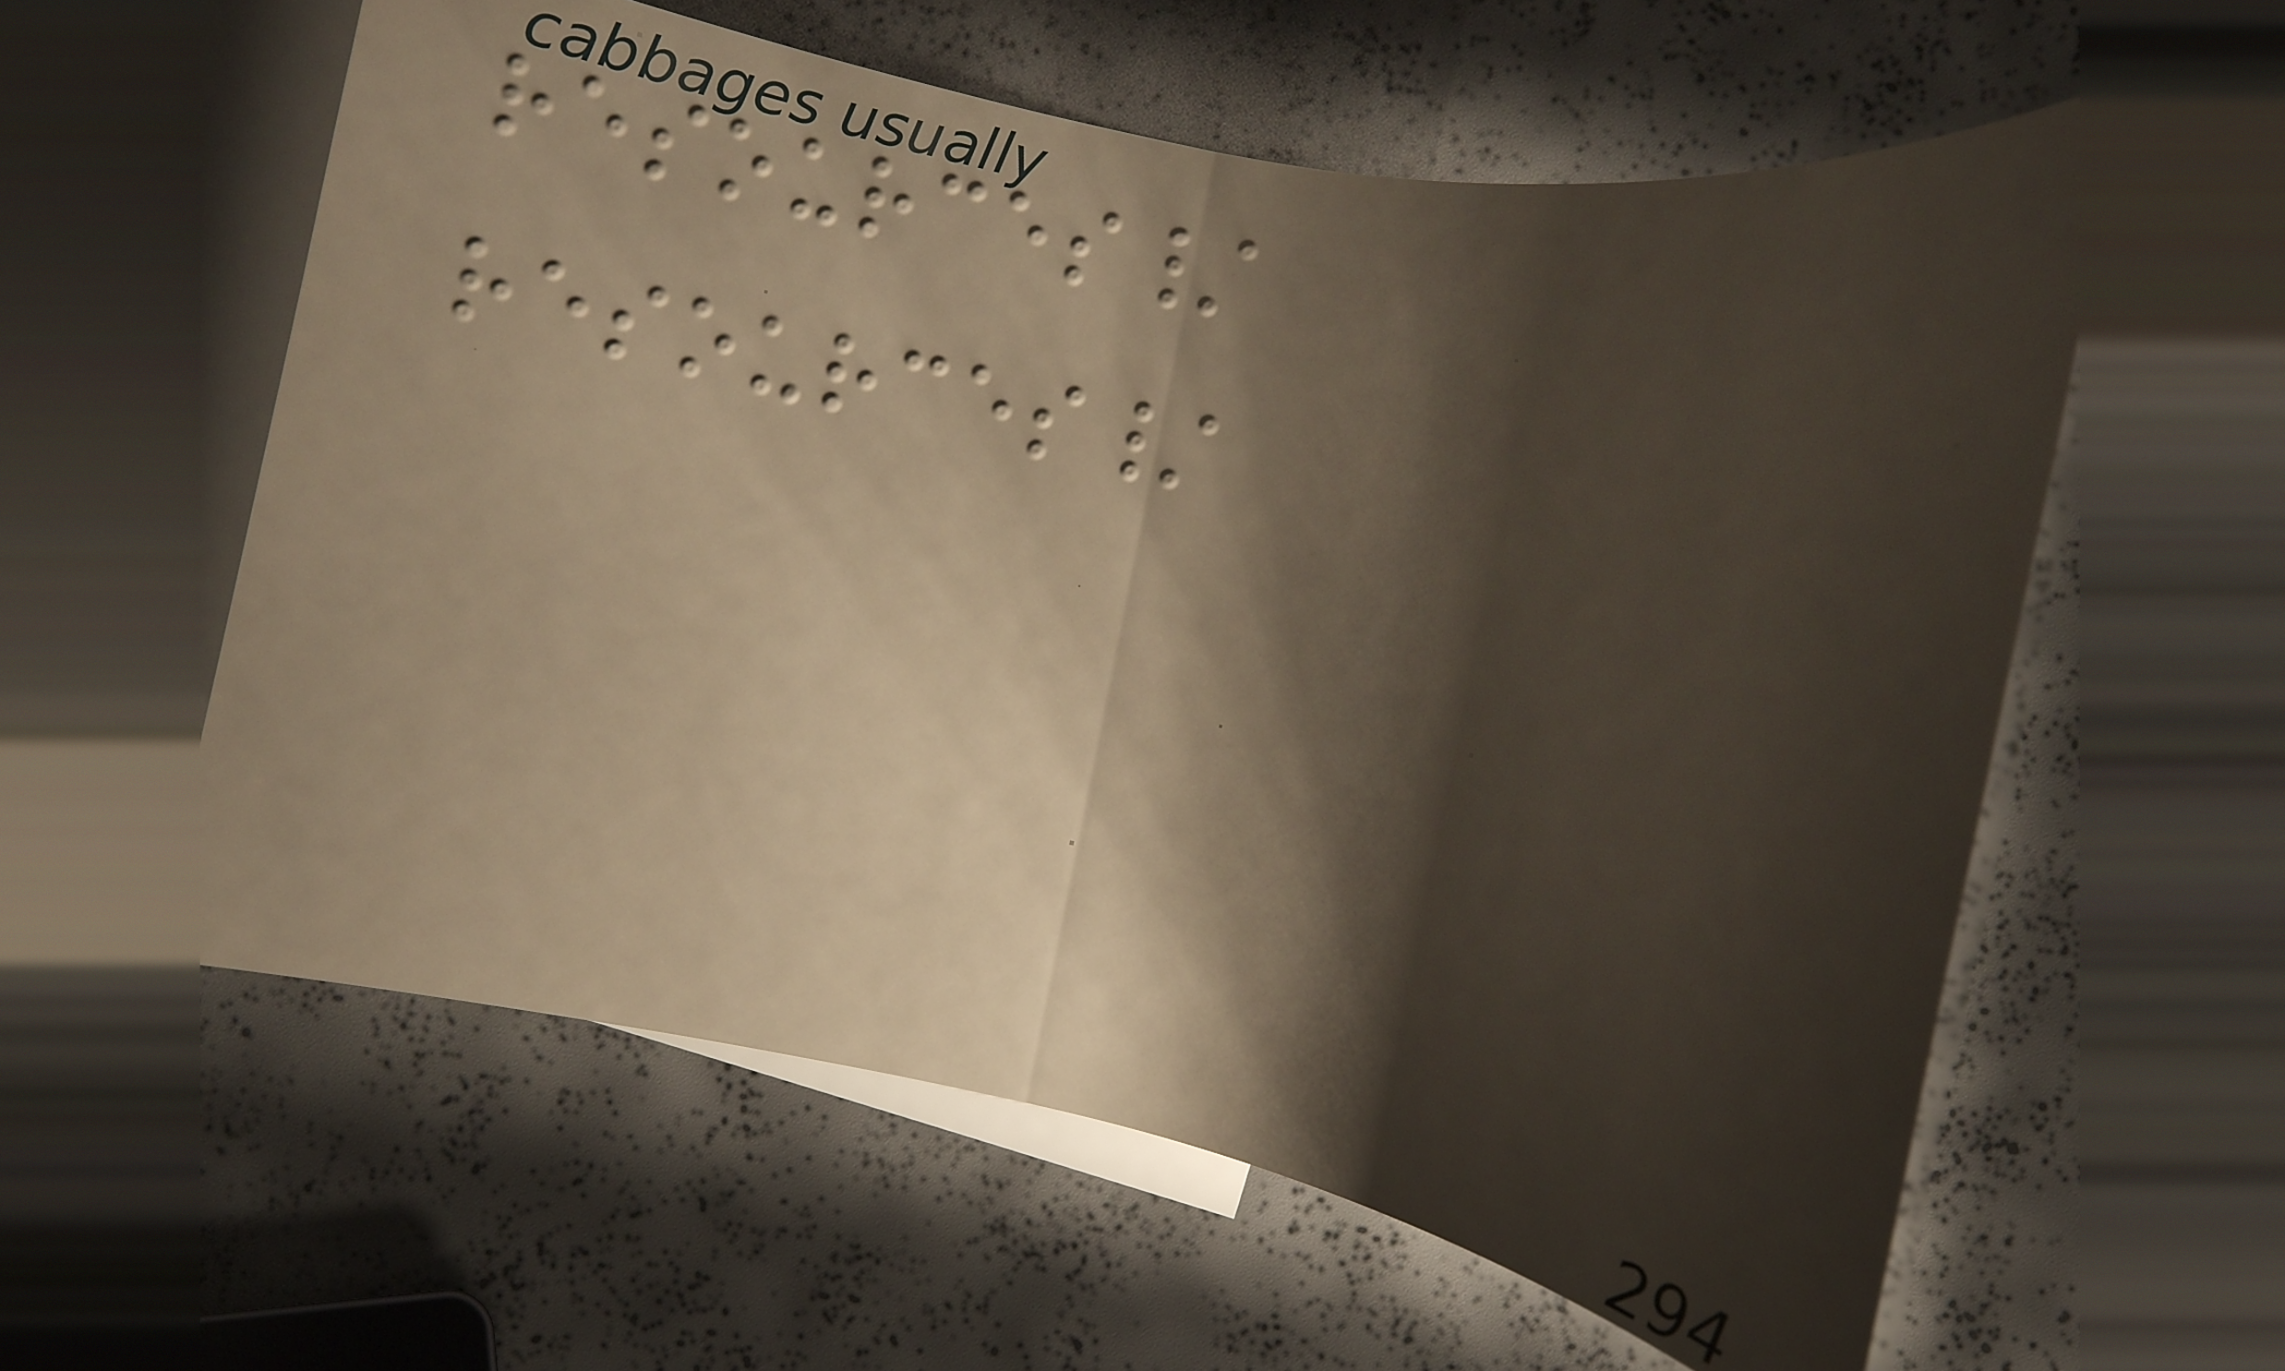resources/
resources/
